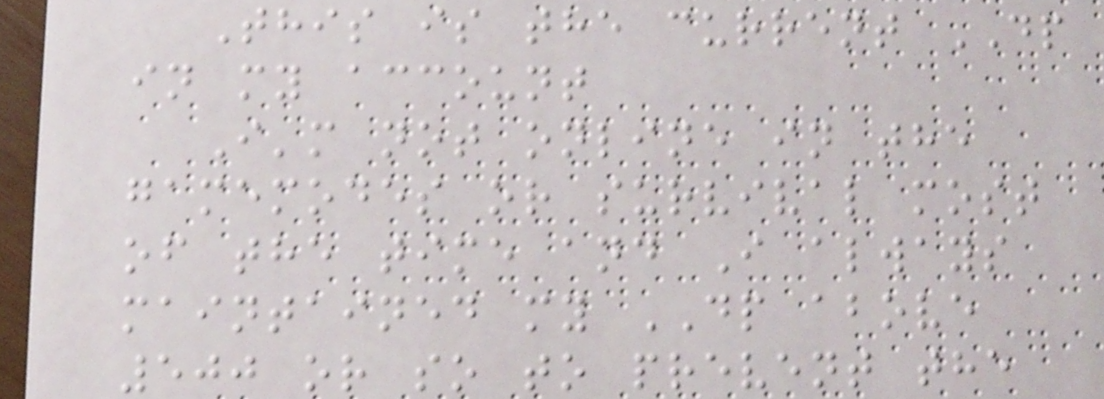This is the current DP
in my account
I'm not online in the
gamemodes or survival most
of the time and I always
maintained my DP above
500 or so to prevent the
